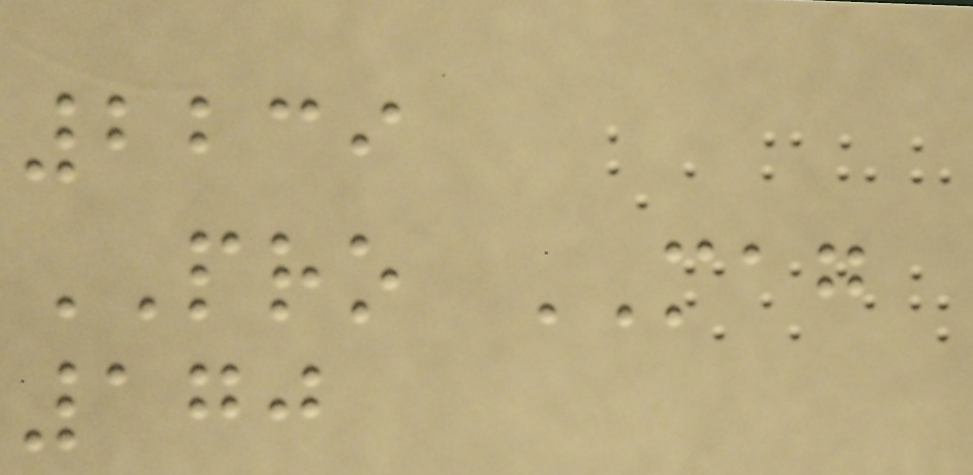2239
PRO MAG
170
